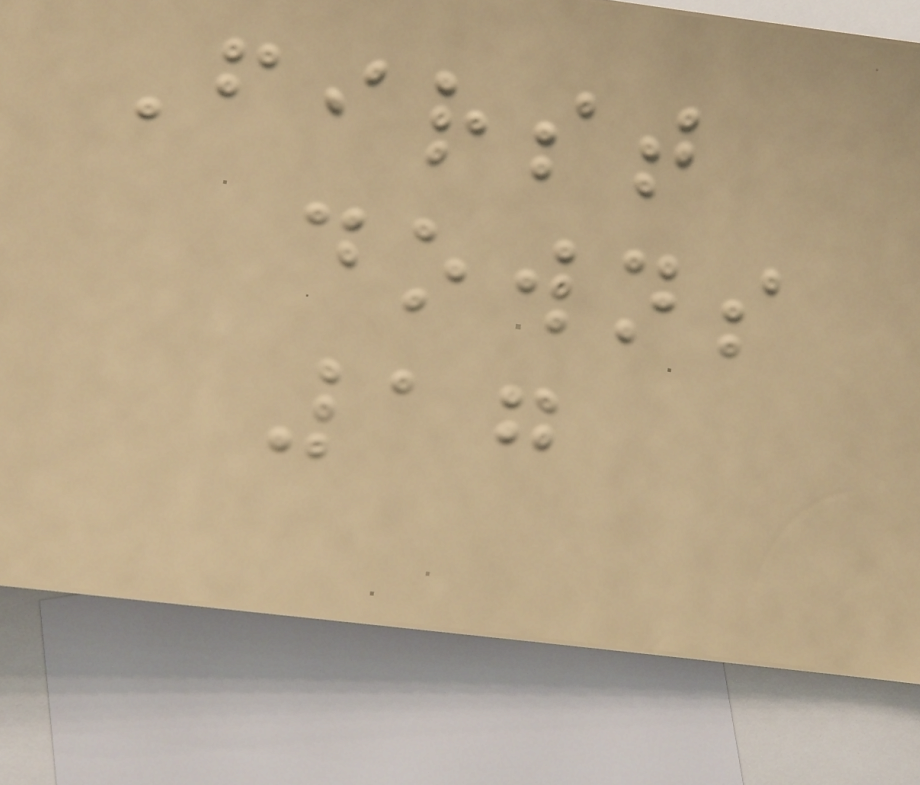First
downs
17
